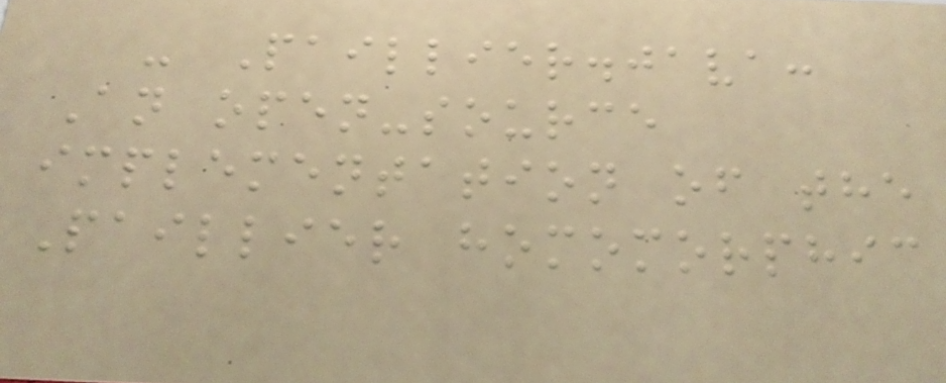- Paillier.java:
An open-source
implementation of the
Paillier homomorphic
